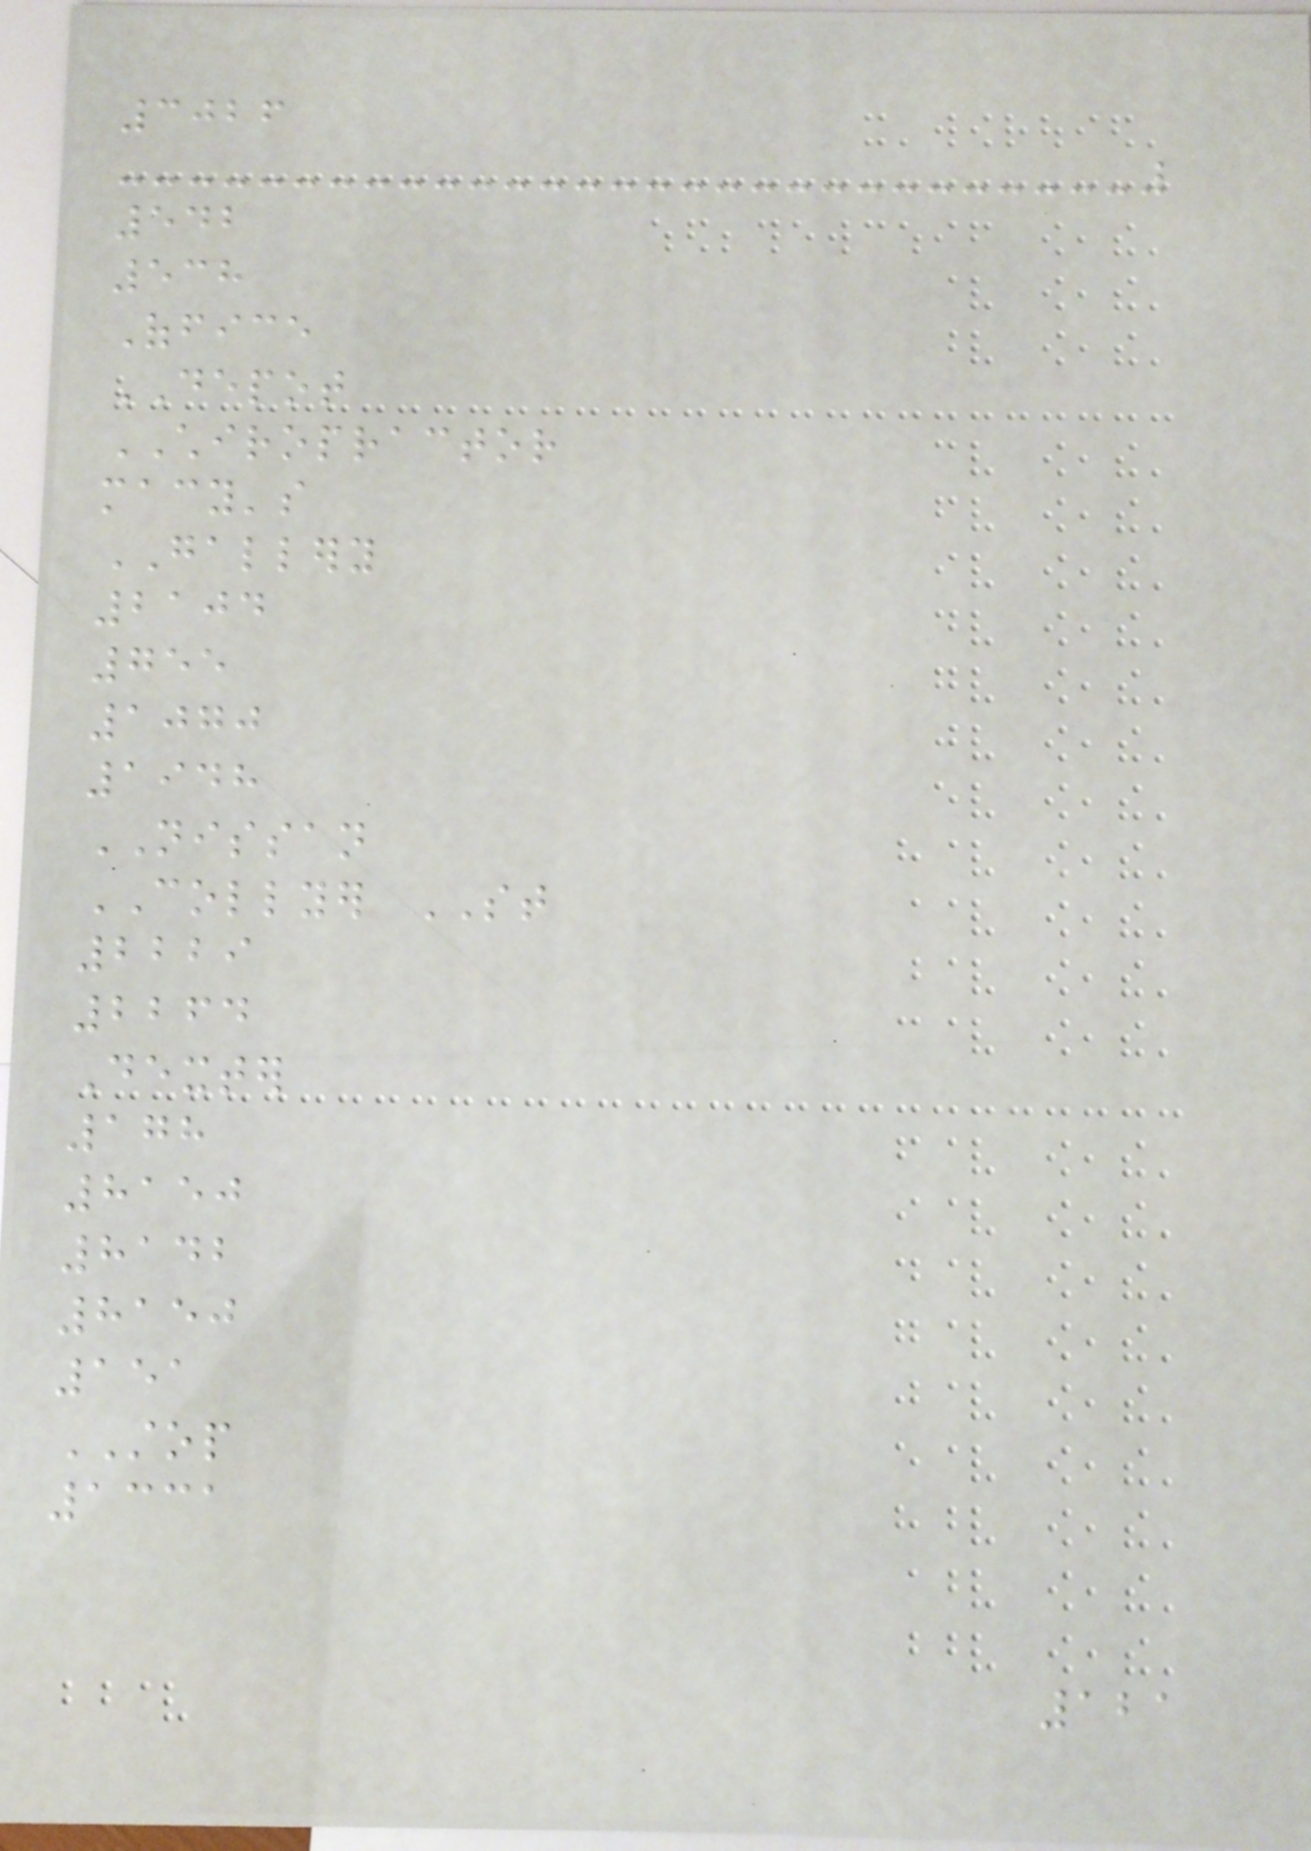3026
542
538
Office
DEPOT
CHIROPRACTOR
macy's
GALLERY
2104
755
1070
1948
NISSAN
COLLYER ST
2229
2264
Dexter
178
8150
8142
8150
151
STOP
1331
121
